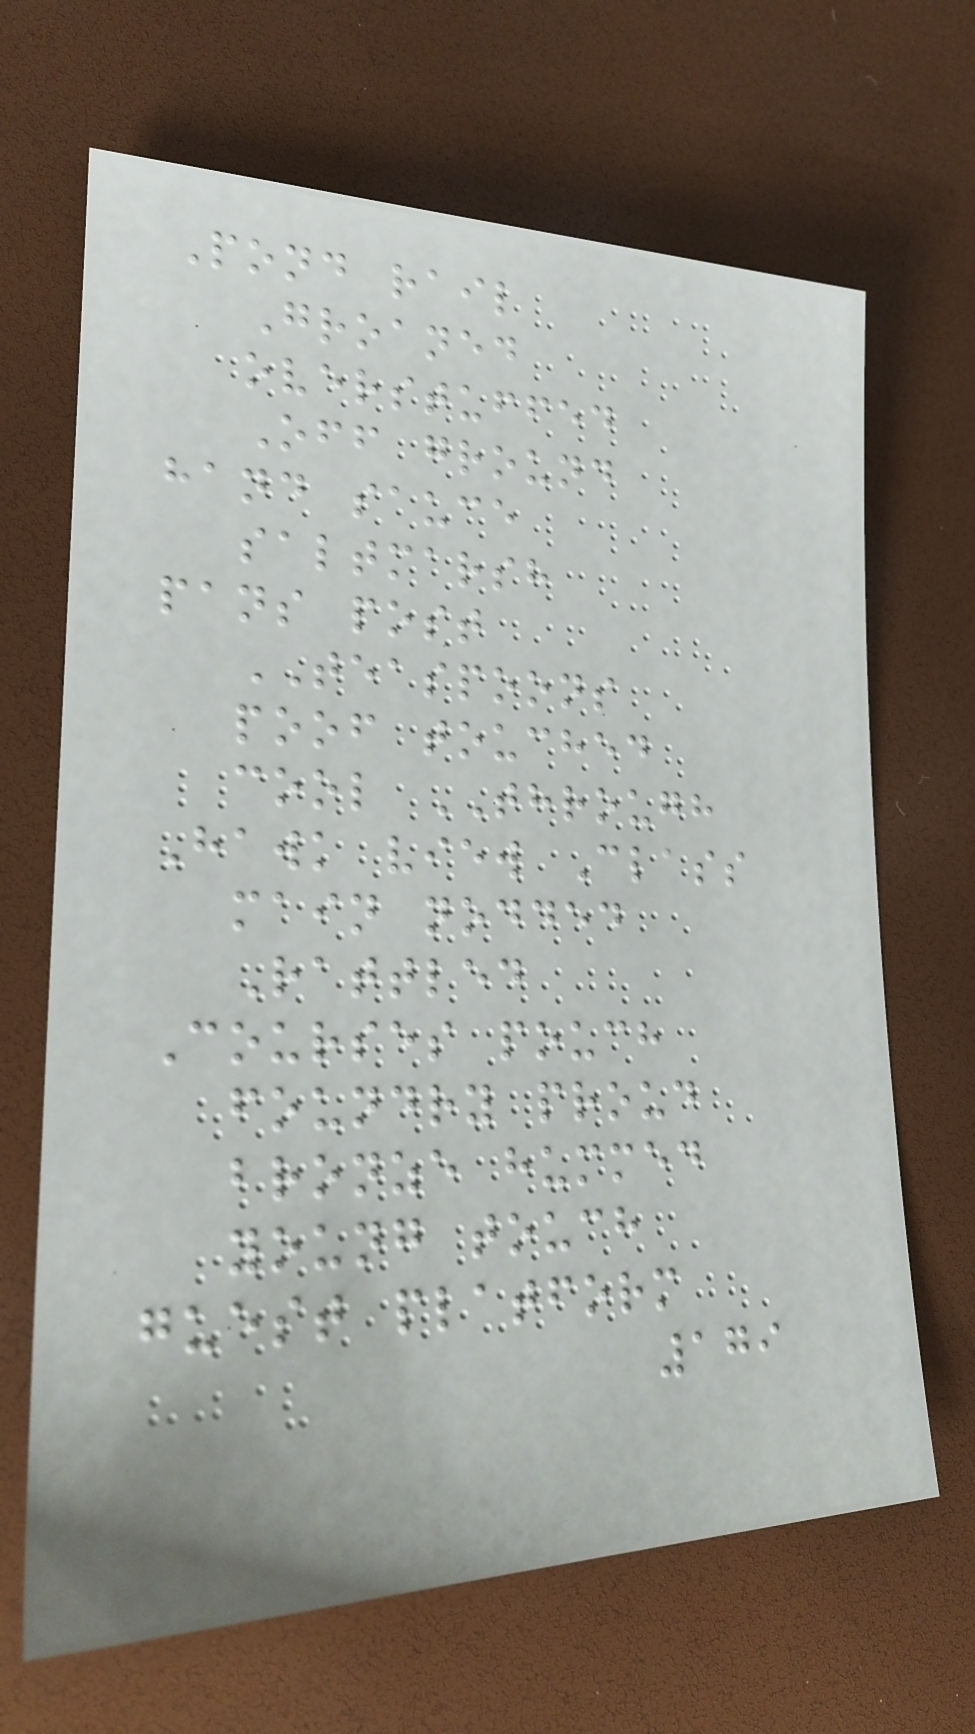Pond rail
Groaned
overstuffed
Off ground
hand sauce
saltmarsh
pans post
TEASPOONS
poof touched
cool THROUGH
Hawk view Class
main nodded
Rattled
Courses pouch
foundry proud
bronze hummed
young touch
guest platform
179
